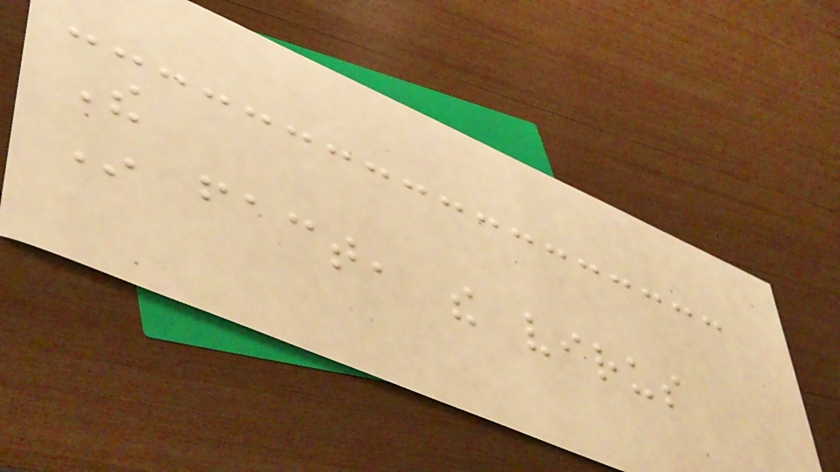The
In fact, the virus
